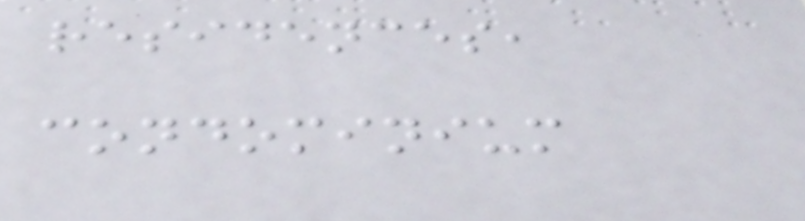residences,
condominium
